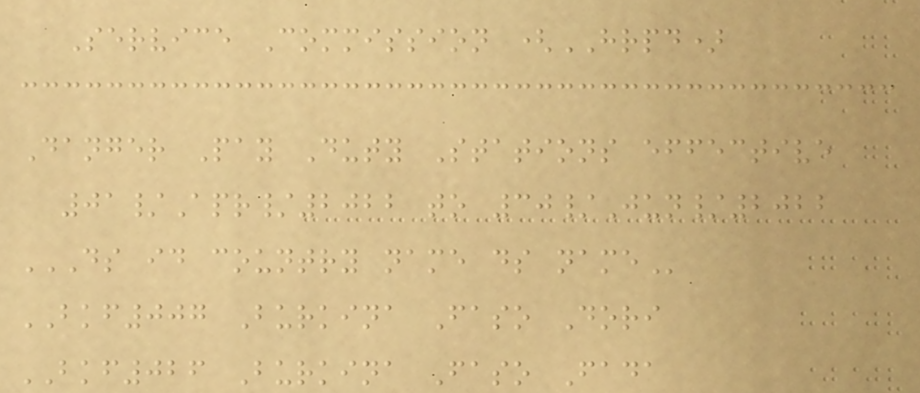Service Commission (HRPD)
Danger Pay Duty Stations effective
01/Apr/2022 to 30/Jun/2022
DS ID COUNTRY NAME DS NAME
BKF007 Burkina Faso Dori
BKF026 Burkina Faso Fada
